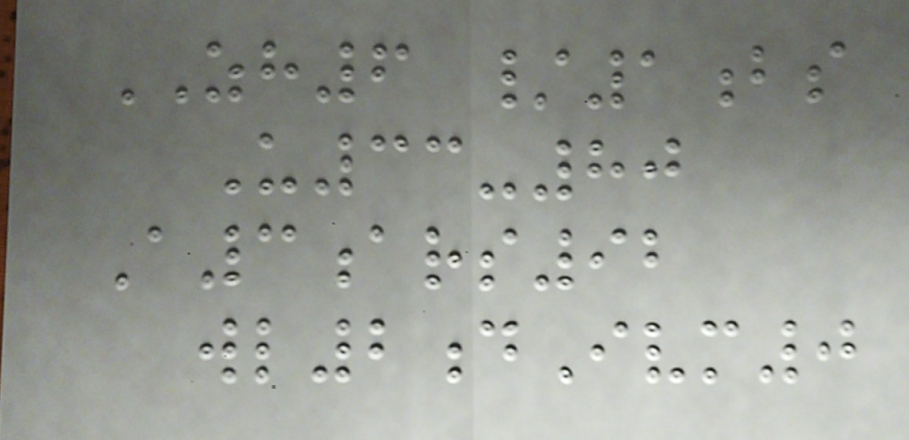ZH6 /1bs
U33-80
A3ars92
wl2dIvm0
